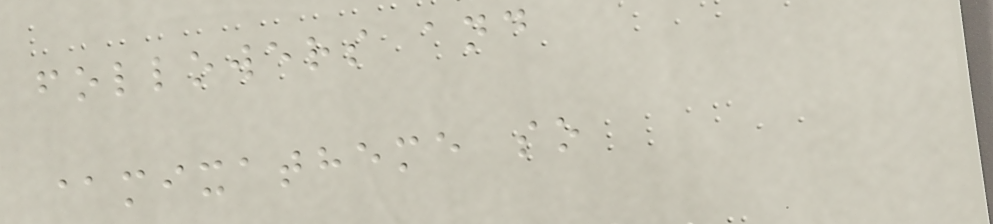followers and
@mixatheme so
